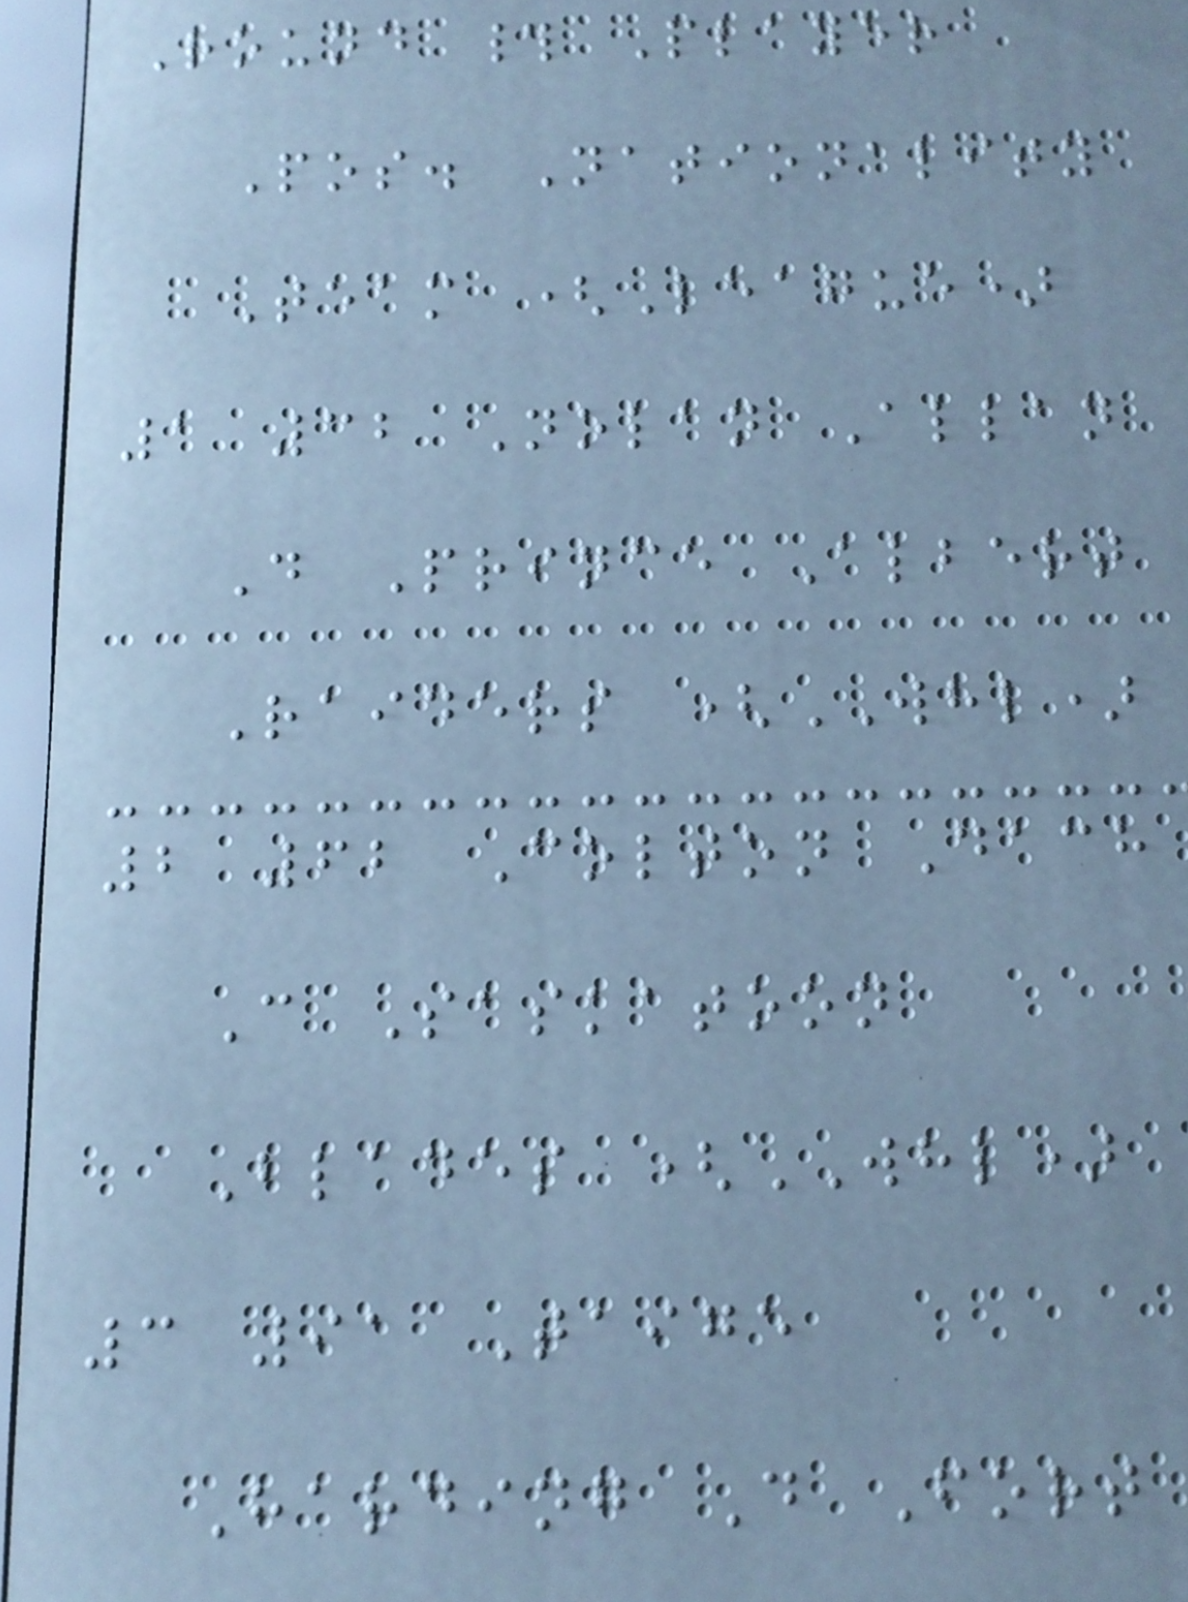Round # Player
Pos. Nationality
Team (League)
1 32 Nolan Allan
D Prince Albert
Raiders (WHL)
2 62 Colton Dach
C Saskatoon
Blades (WHL)
3 91 Taige
Harding D Fort
